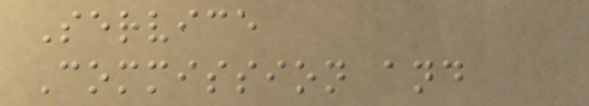Service
Commission and
